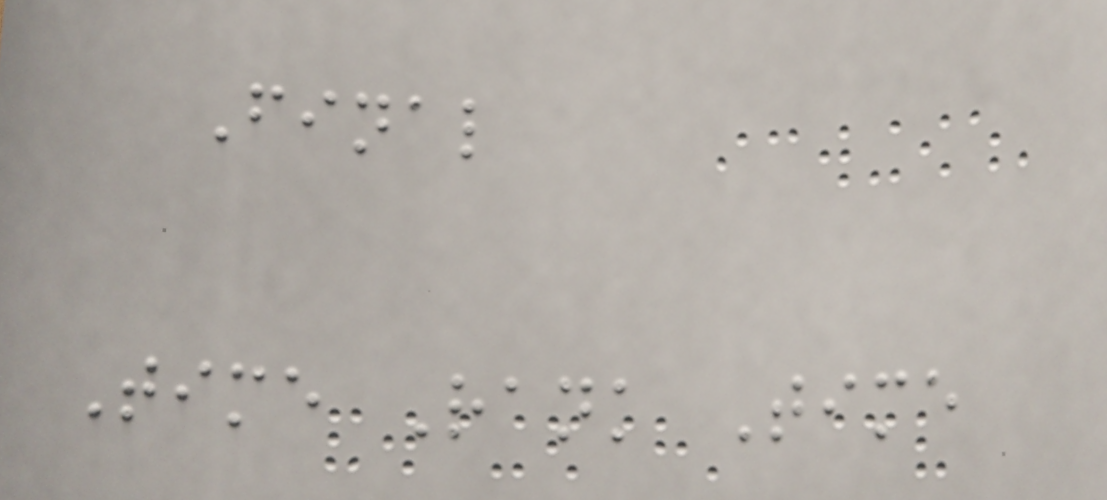Final
Time Rank Time
